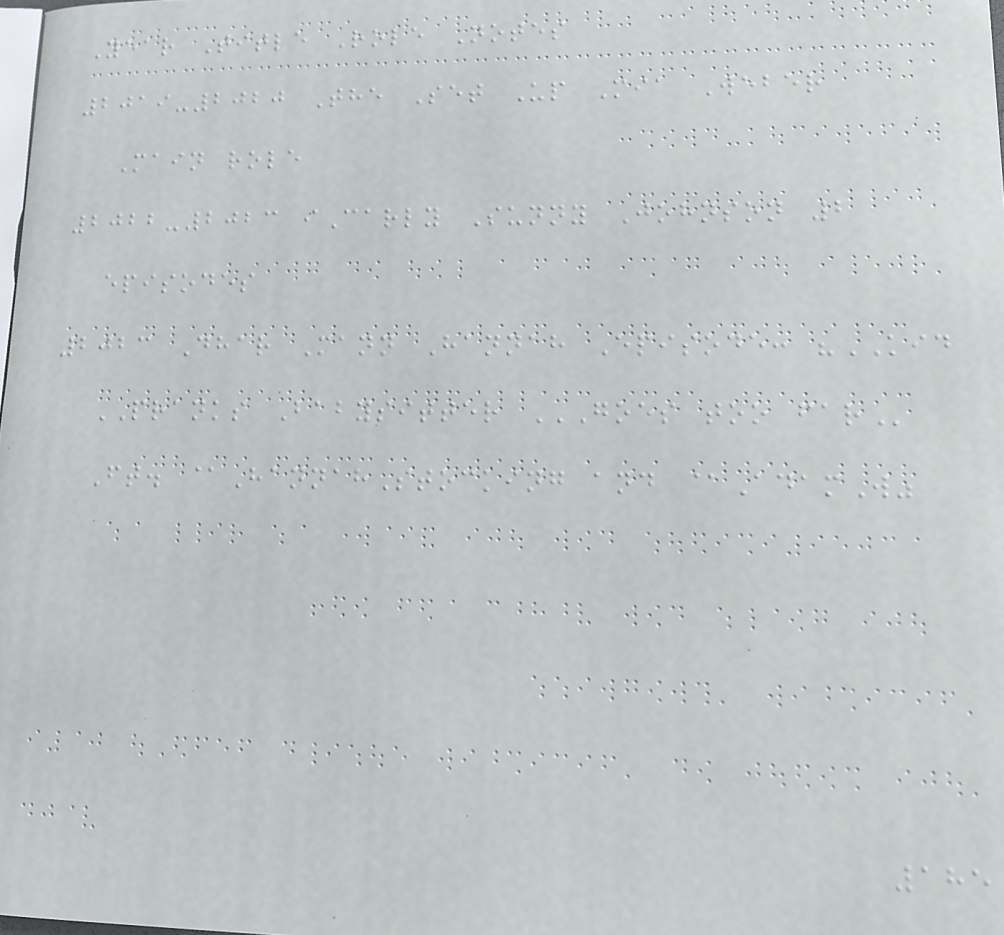Year Title Role Notes
2019-2020 The Set Up Mia Weber
Main role
2022-2023 iCarly Sunny Johnson 2
episodes
2023 Dhar Mann Hannah Episode: "KID
PRANKS Babysitter GOES TOO FAR
Ft. @HannahStocking and @AdamW"
185
